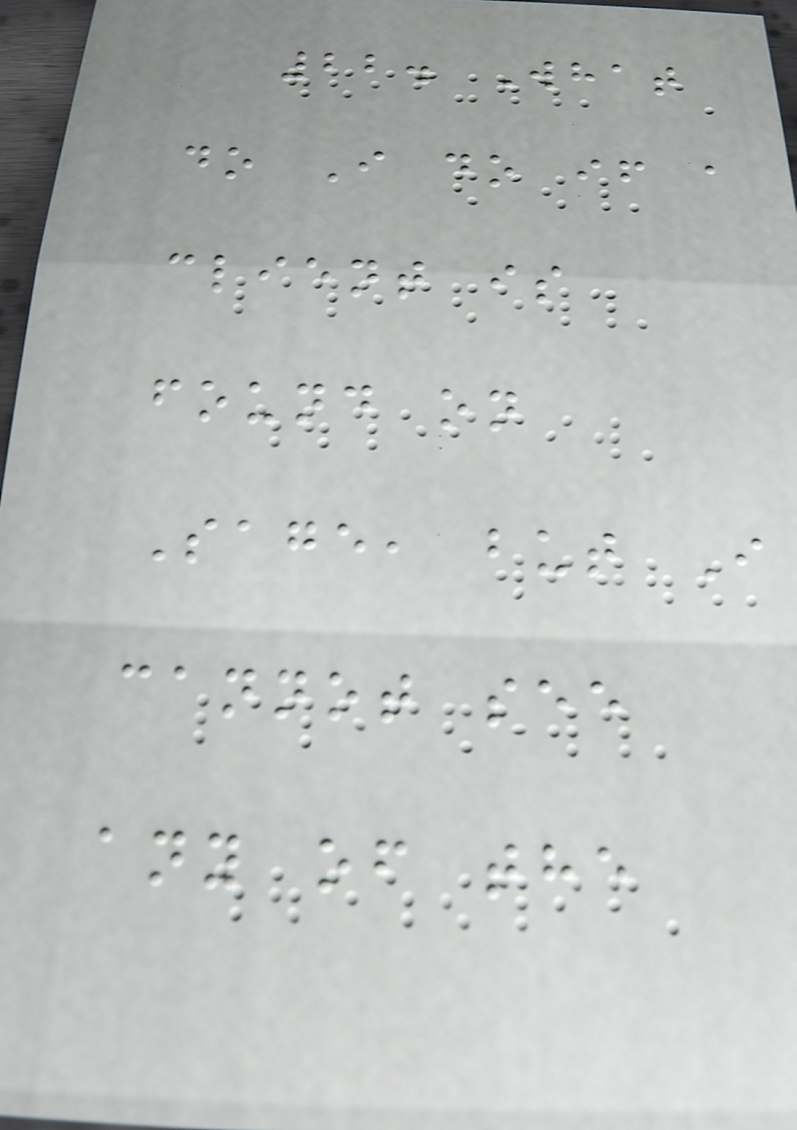22. What
do I do if a
client is
found on
Sage, but I
cannot see
any of the
